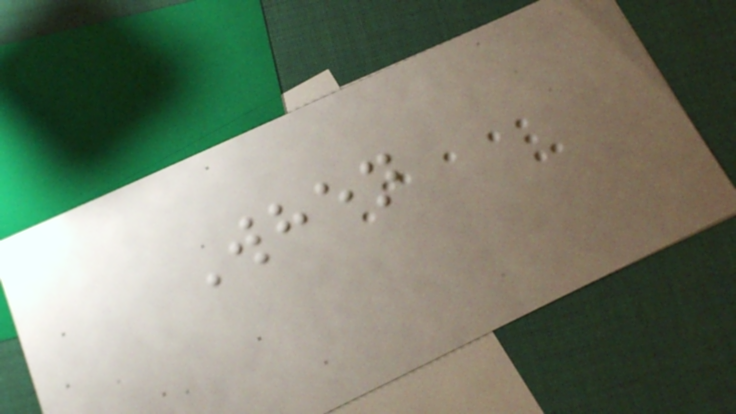When
